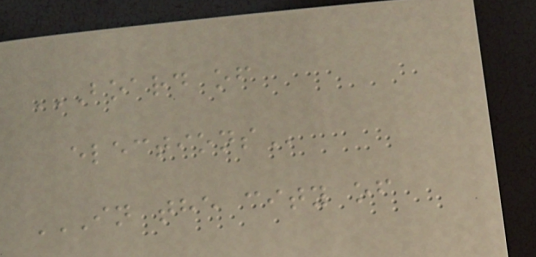BOARD OF
ELECTIONS
IN THE CITY OF
